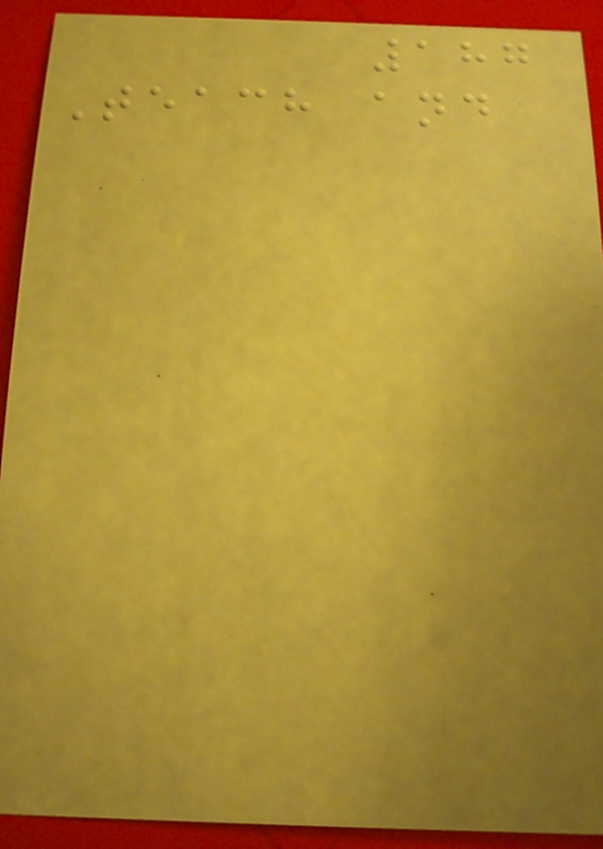187
Teach and
